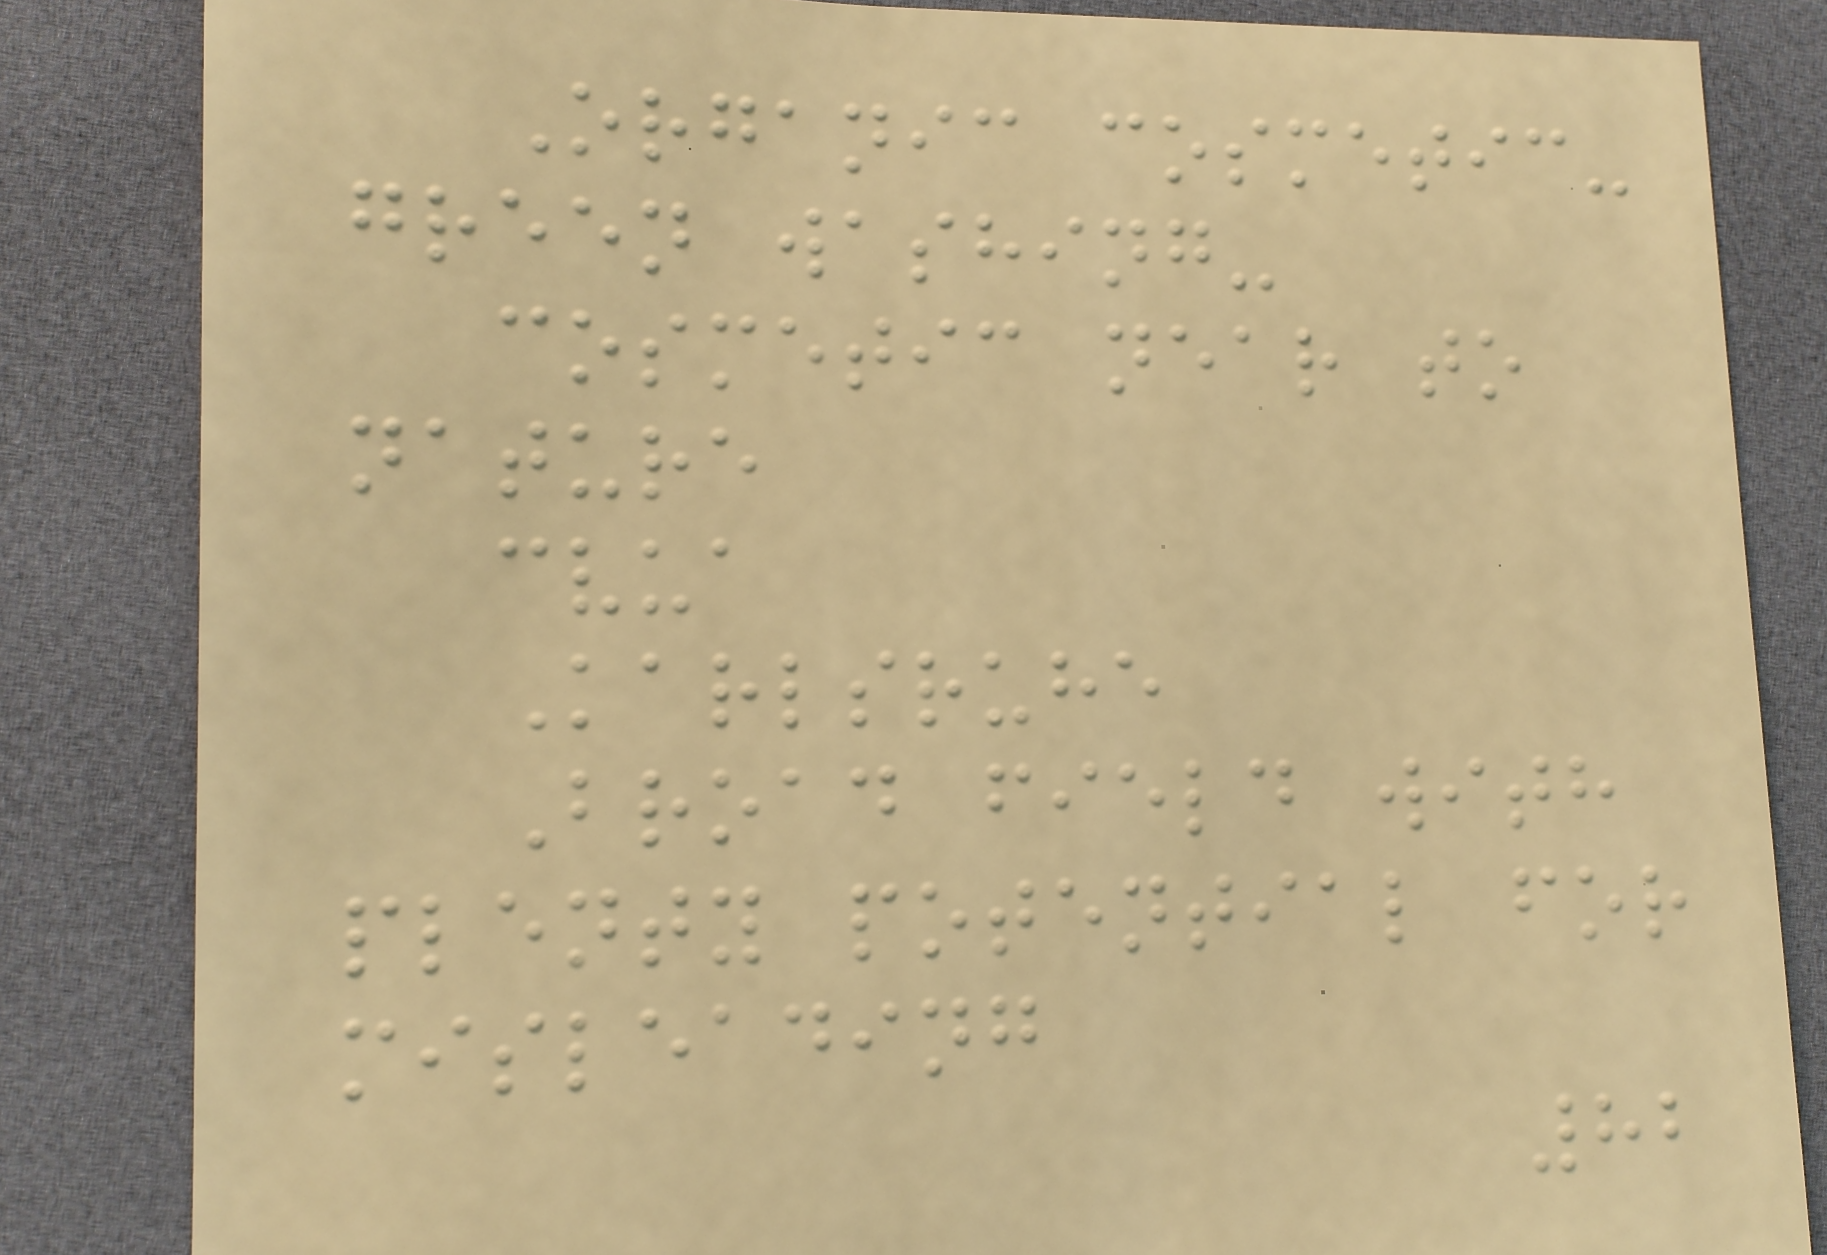Organic cosmetic-
green washing-
cosmetic near to
nature
cvua
Karlsruhe
Broad field with
plenty potential for
misleading
82
